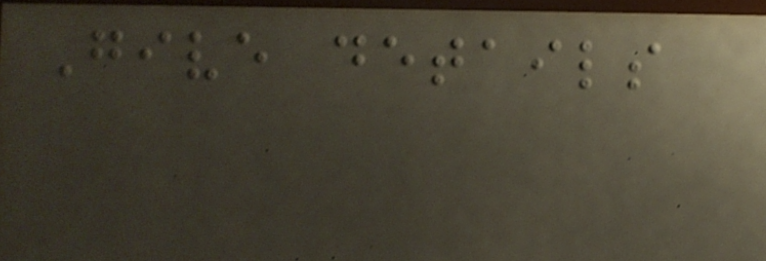Give details
